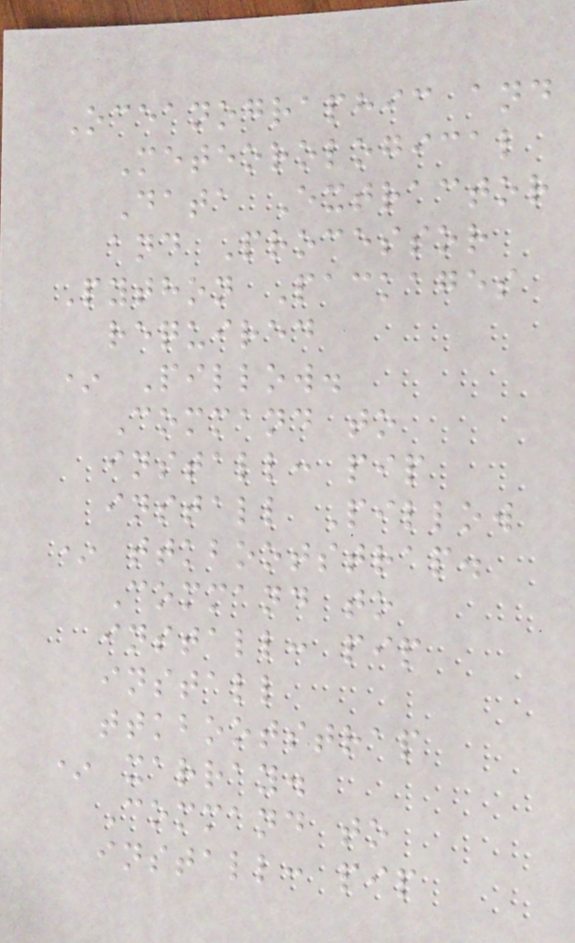Oceanographic and
Meteorological
Data Extractor
and Processor
Python Packages
required
* Pillow.
Command to
install: pip
install Pillow
* ttkbootstrap.
Command to
install: pip
install
ttkbootstrap
* xarray.
Command to
install: pip
